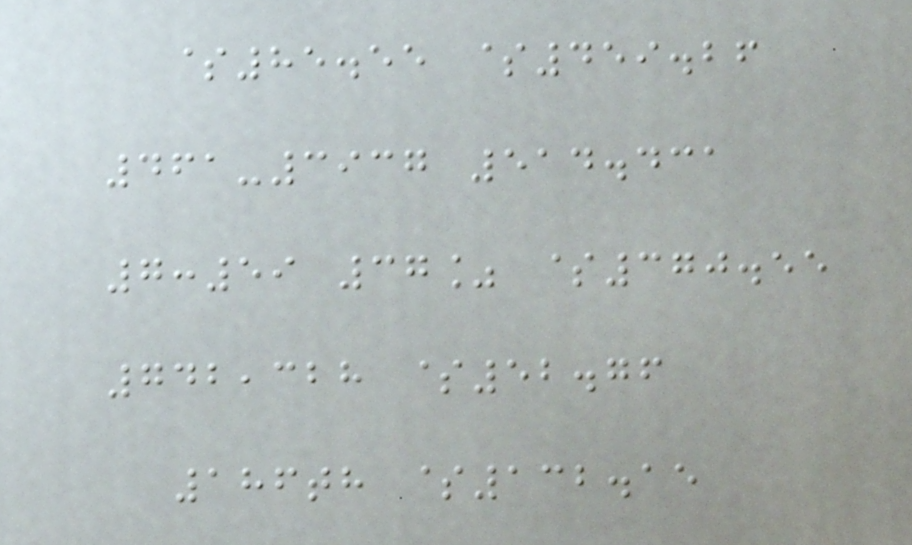$85.55 $459.26
461-3937 514.431
7:59 37% $370.55
742,328 $52.76
186th $132.15
